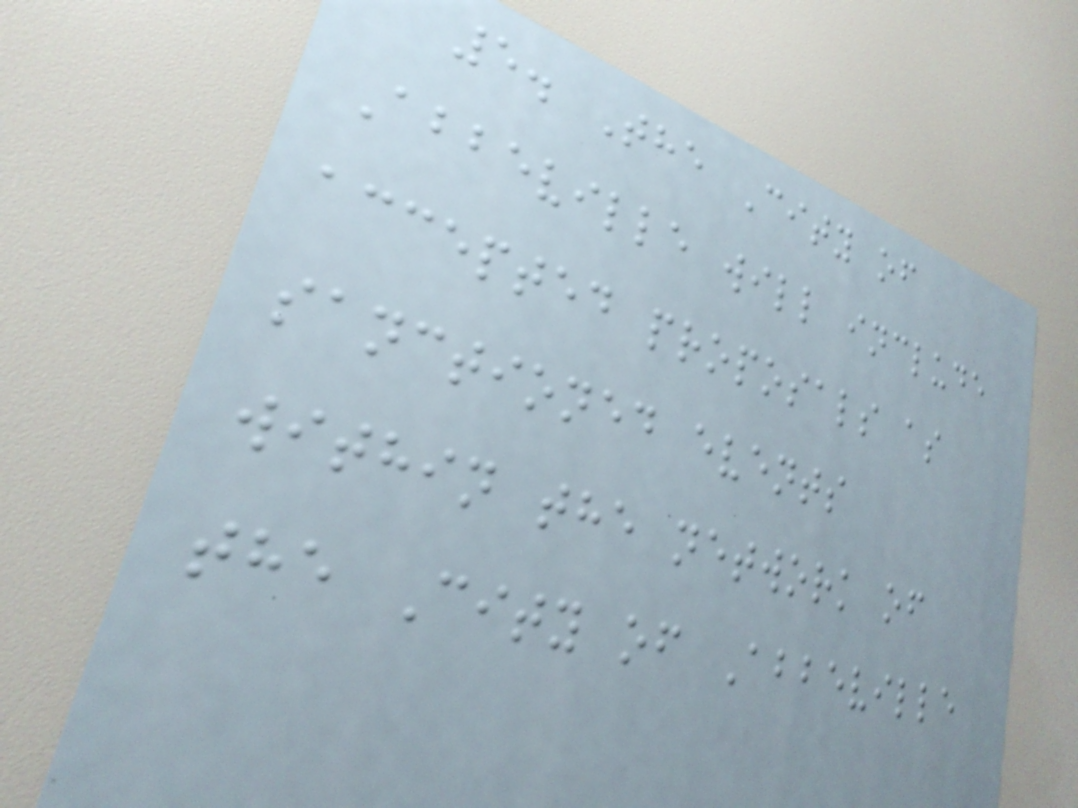5. The City of
Abbeville will include
accepted proposals as
sanctioned events
within the network of
the City of Abbeville
